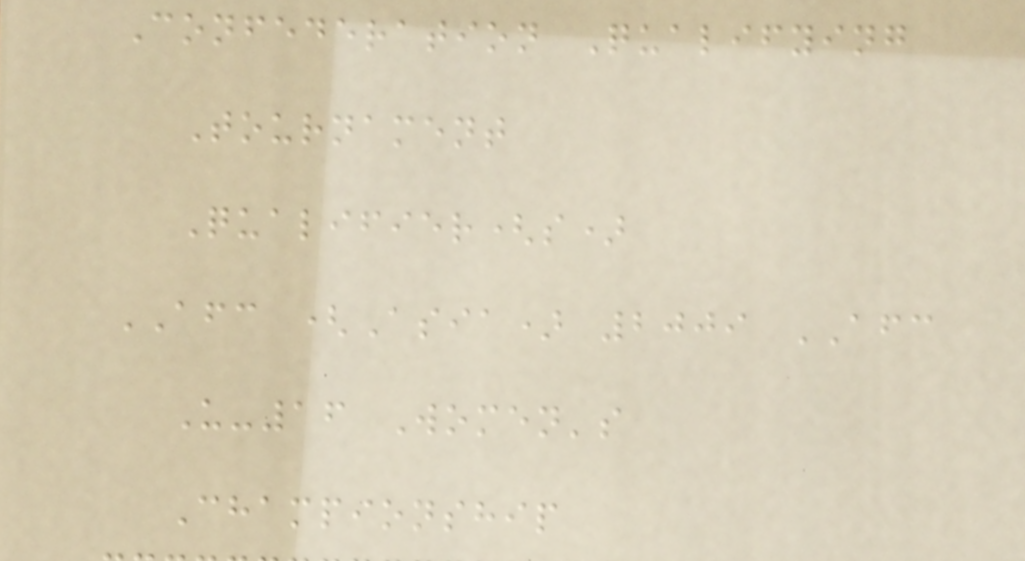Confederation Qualifying
Tournament
Qualifier(s)
AFC (Asia) 2009 AFC
U-16 Women's
Championship
